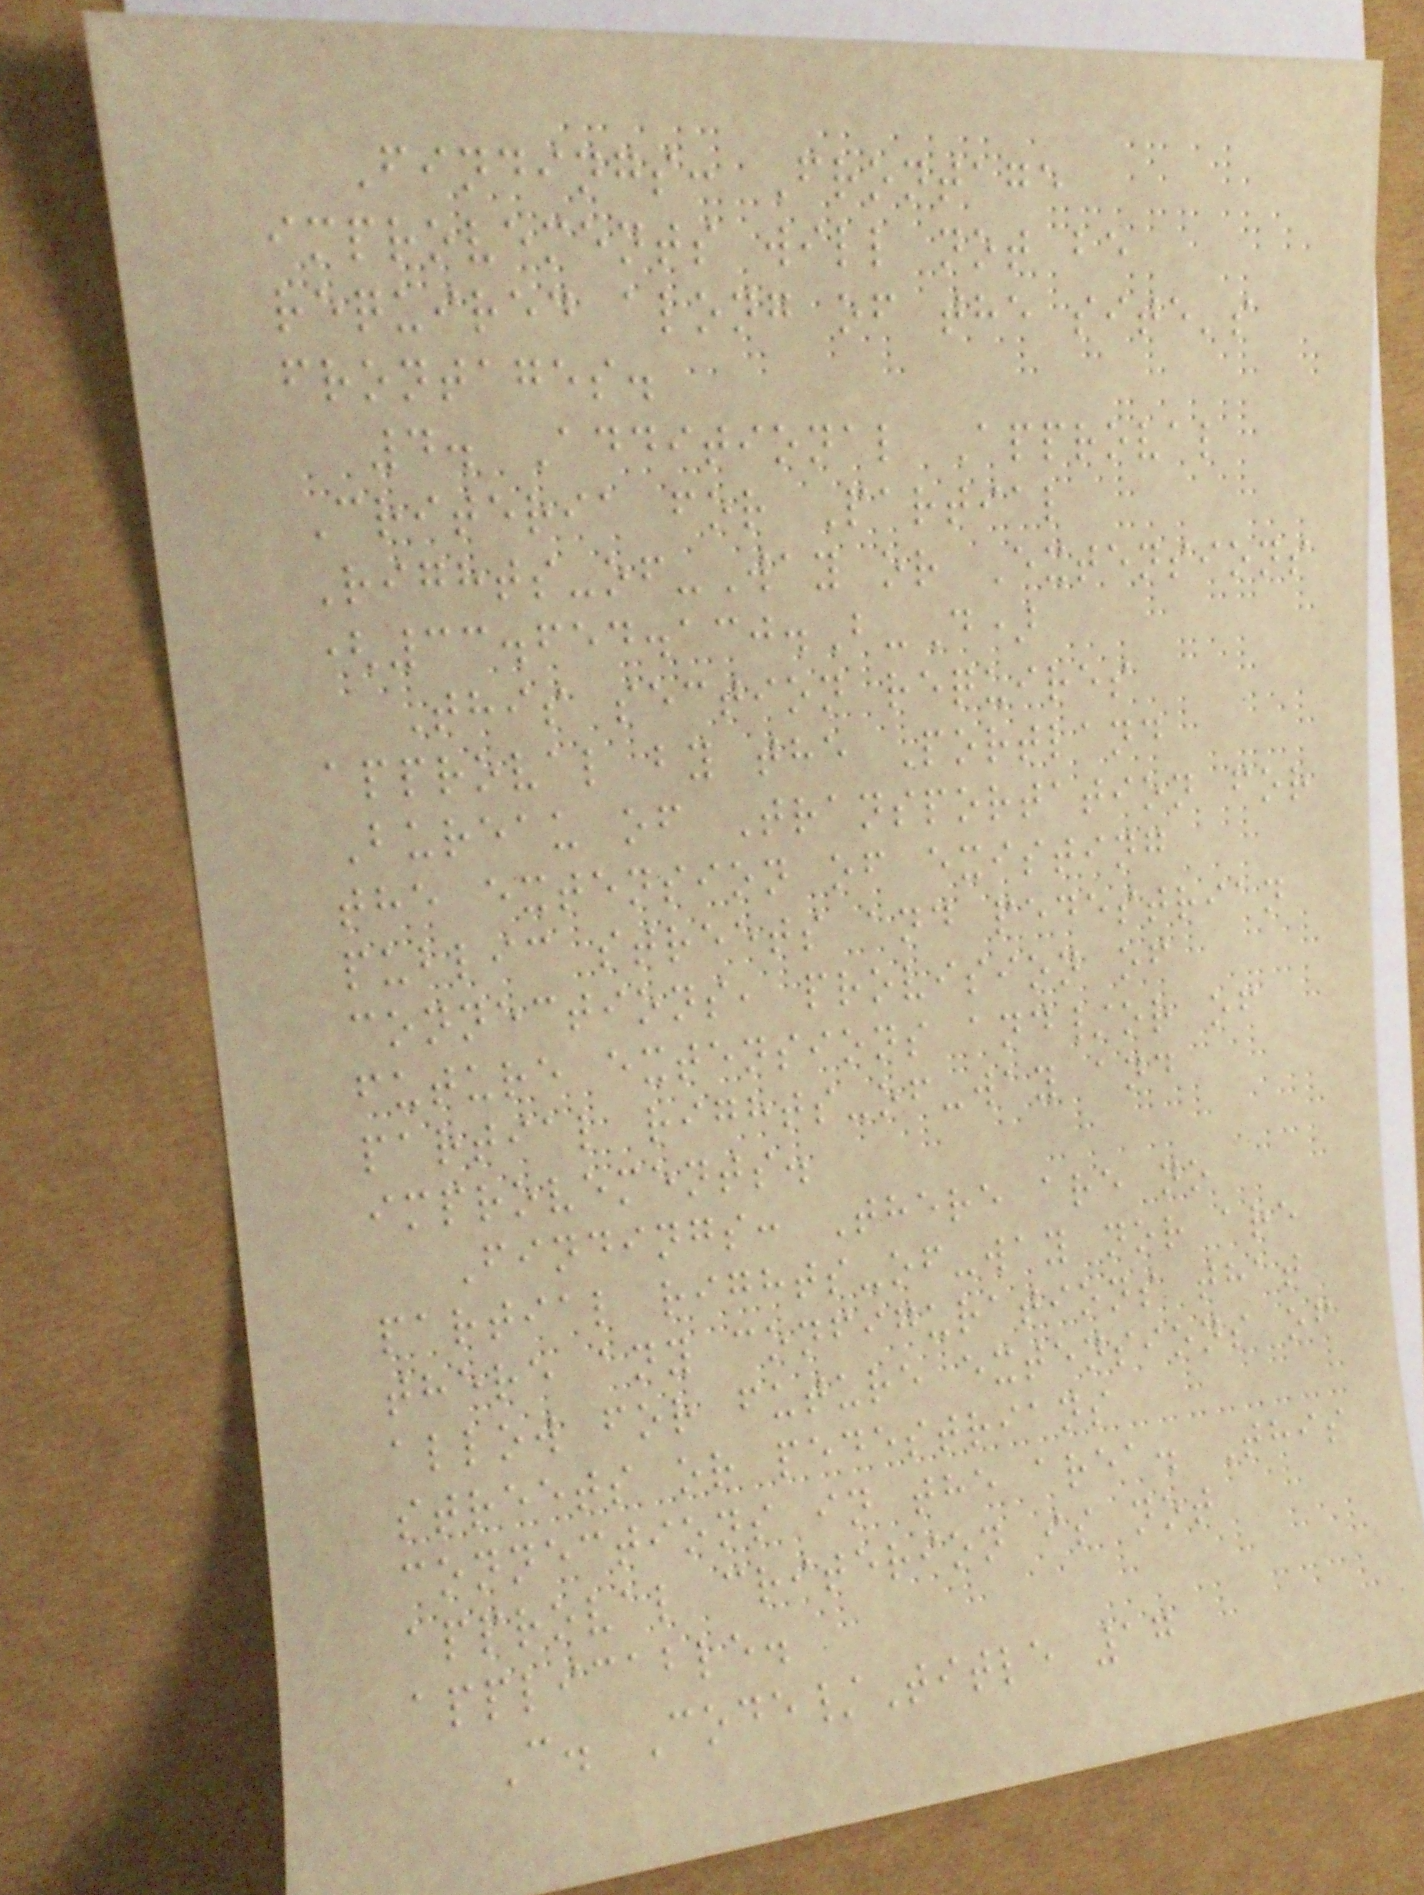Findings: Frontage
improvements will not be
required along of the site's
frontages.
4. Additional Approval
Criteria for Partial
Rights-of-Way or Extensions
(33.654.130.B-D)
This section requires
approval by the Portland
Bureau of Transportation for
the extension of existing
public streets and pedestrian
connections, provision of
future extensions and/or of
partial rights-of-way and
improvements.
Findings: There are no
partial rights-of-way nor are
there any configurations that
allow for future extensions of
streets or pedestrians
connections in the area. This
approval criterion is not
applicable.
C. Code/Title 17
